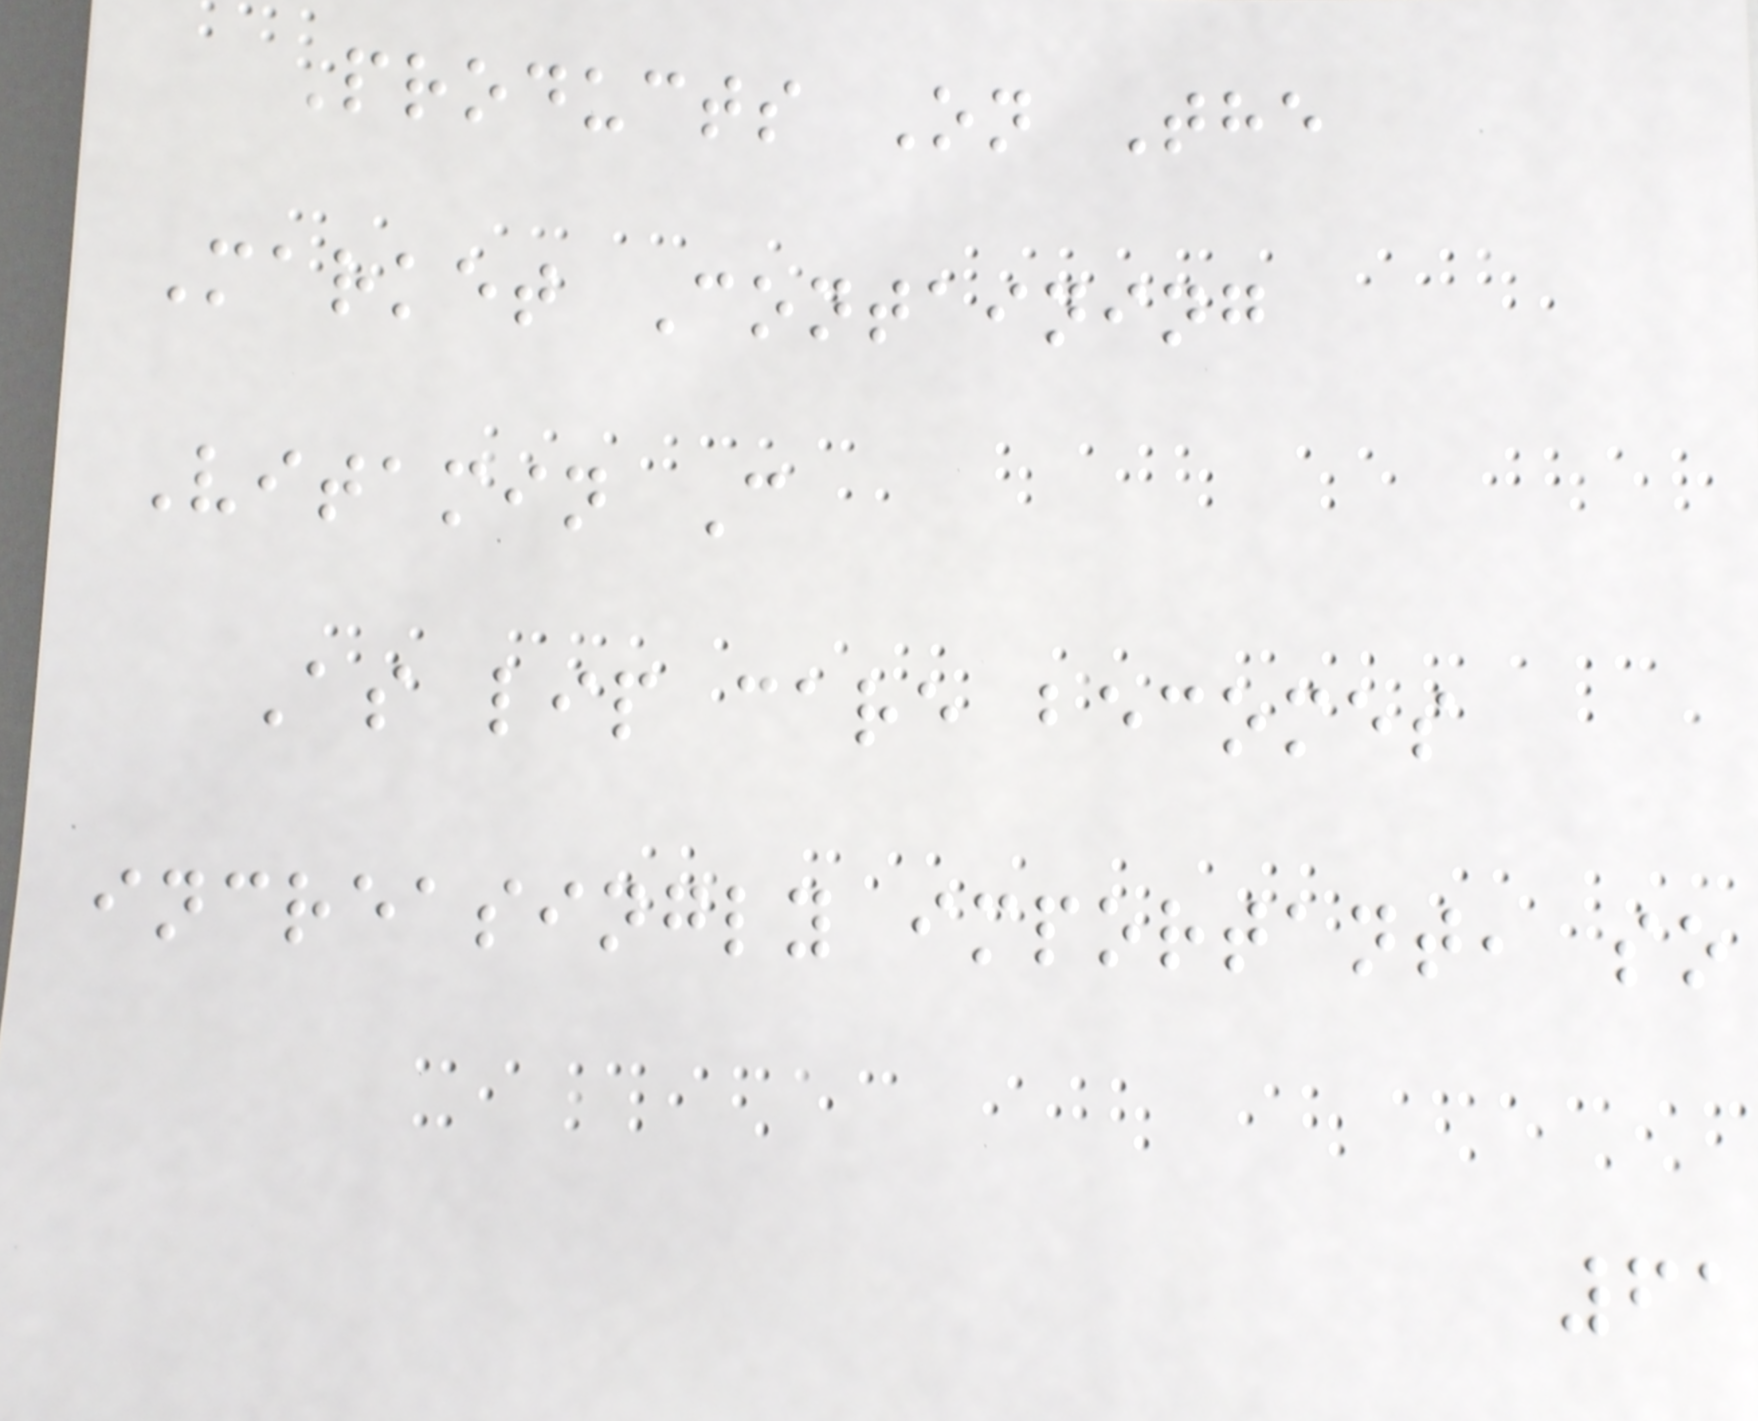Products On The
Market Containing
Vitamin C
As lip care becomes
increasingly important, so
61
